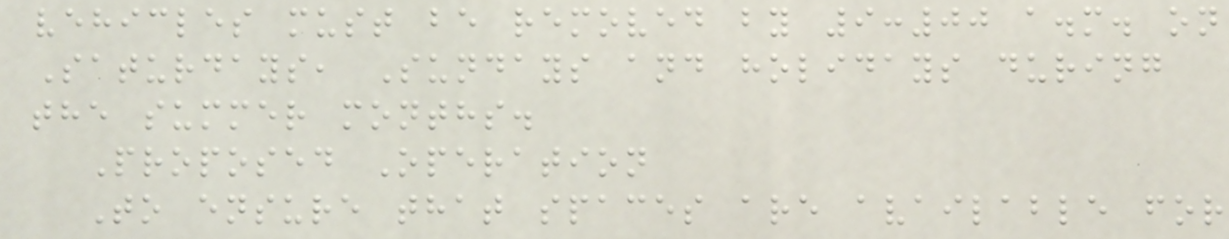vehicles must be removed by 9:00 a.m. on
Saturdays, Sundays and holidays during
the summer months.
Proposed Operation
To ensure that spaces are available for
